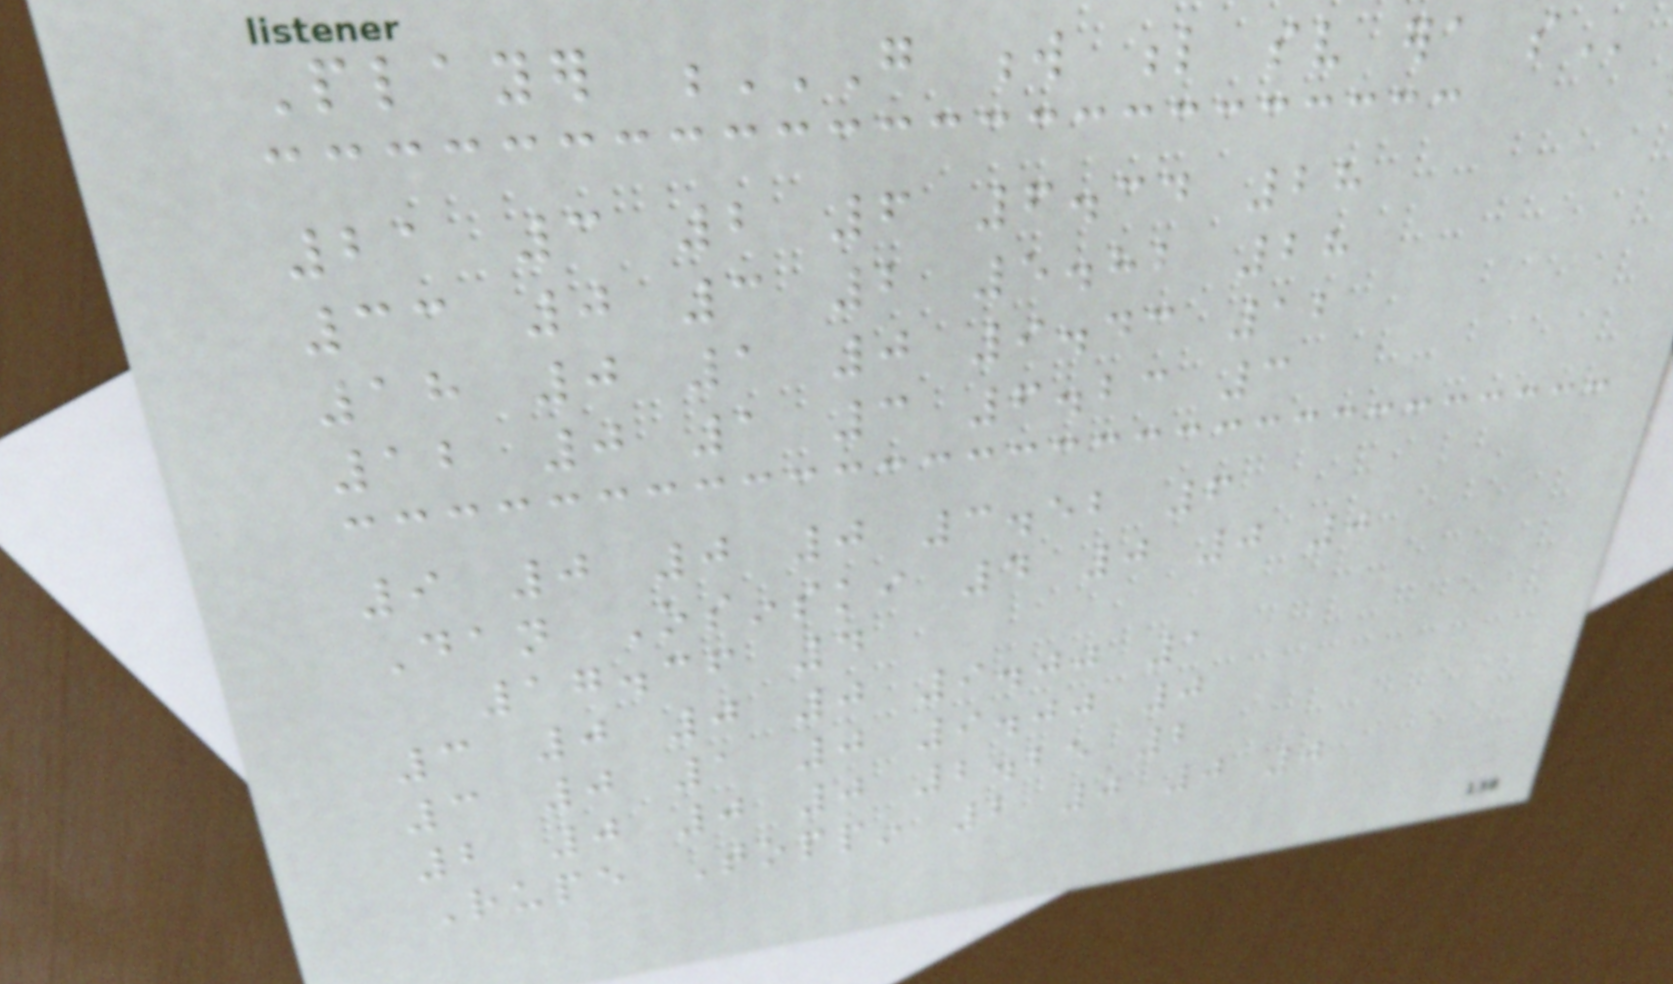Player G W L SV ERA SO
21 3 2 6 6.34 28
33 0 3 2 5.82 28
18 0 1 0 9.43 12
12 0 1 3 6.23 3
9 0 0 0 3.52 6
Dan Osinski 4 0 0 0
17.36 4
3 0 0 0 9.00 1
3 0 1 0 9.00 0
2 0 0 0 2.25 2
Rupe Toppin 2 0 0 0
